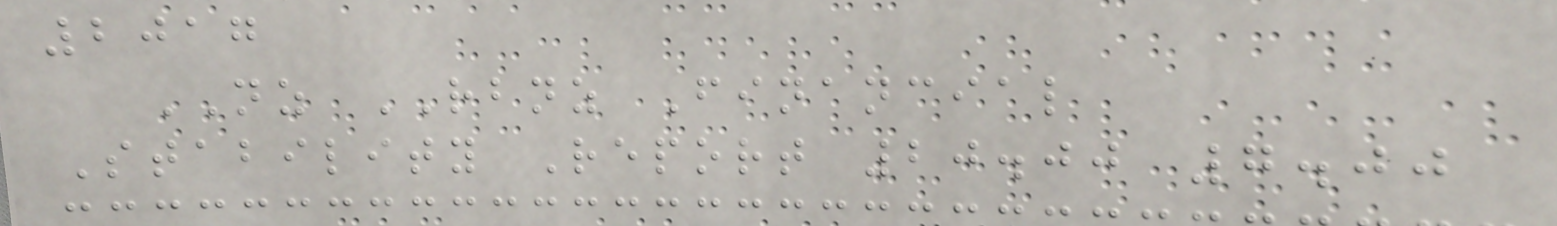2017
NZ RBNZ Financial
Stability Report 20.00 7.00
